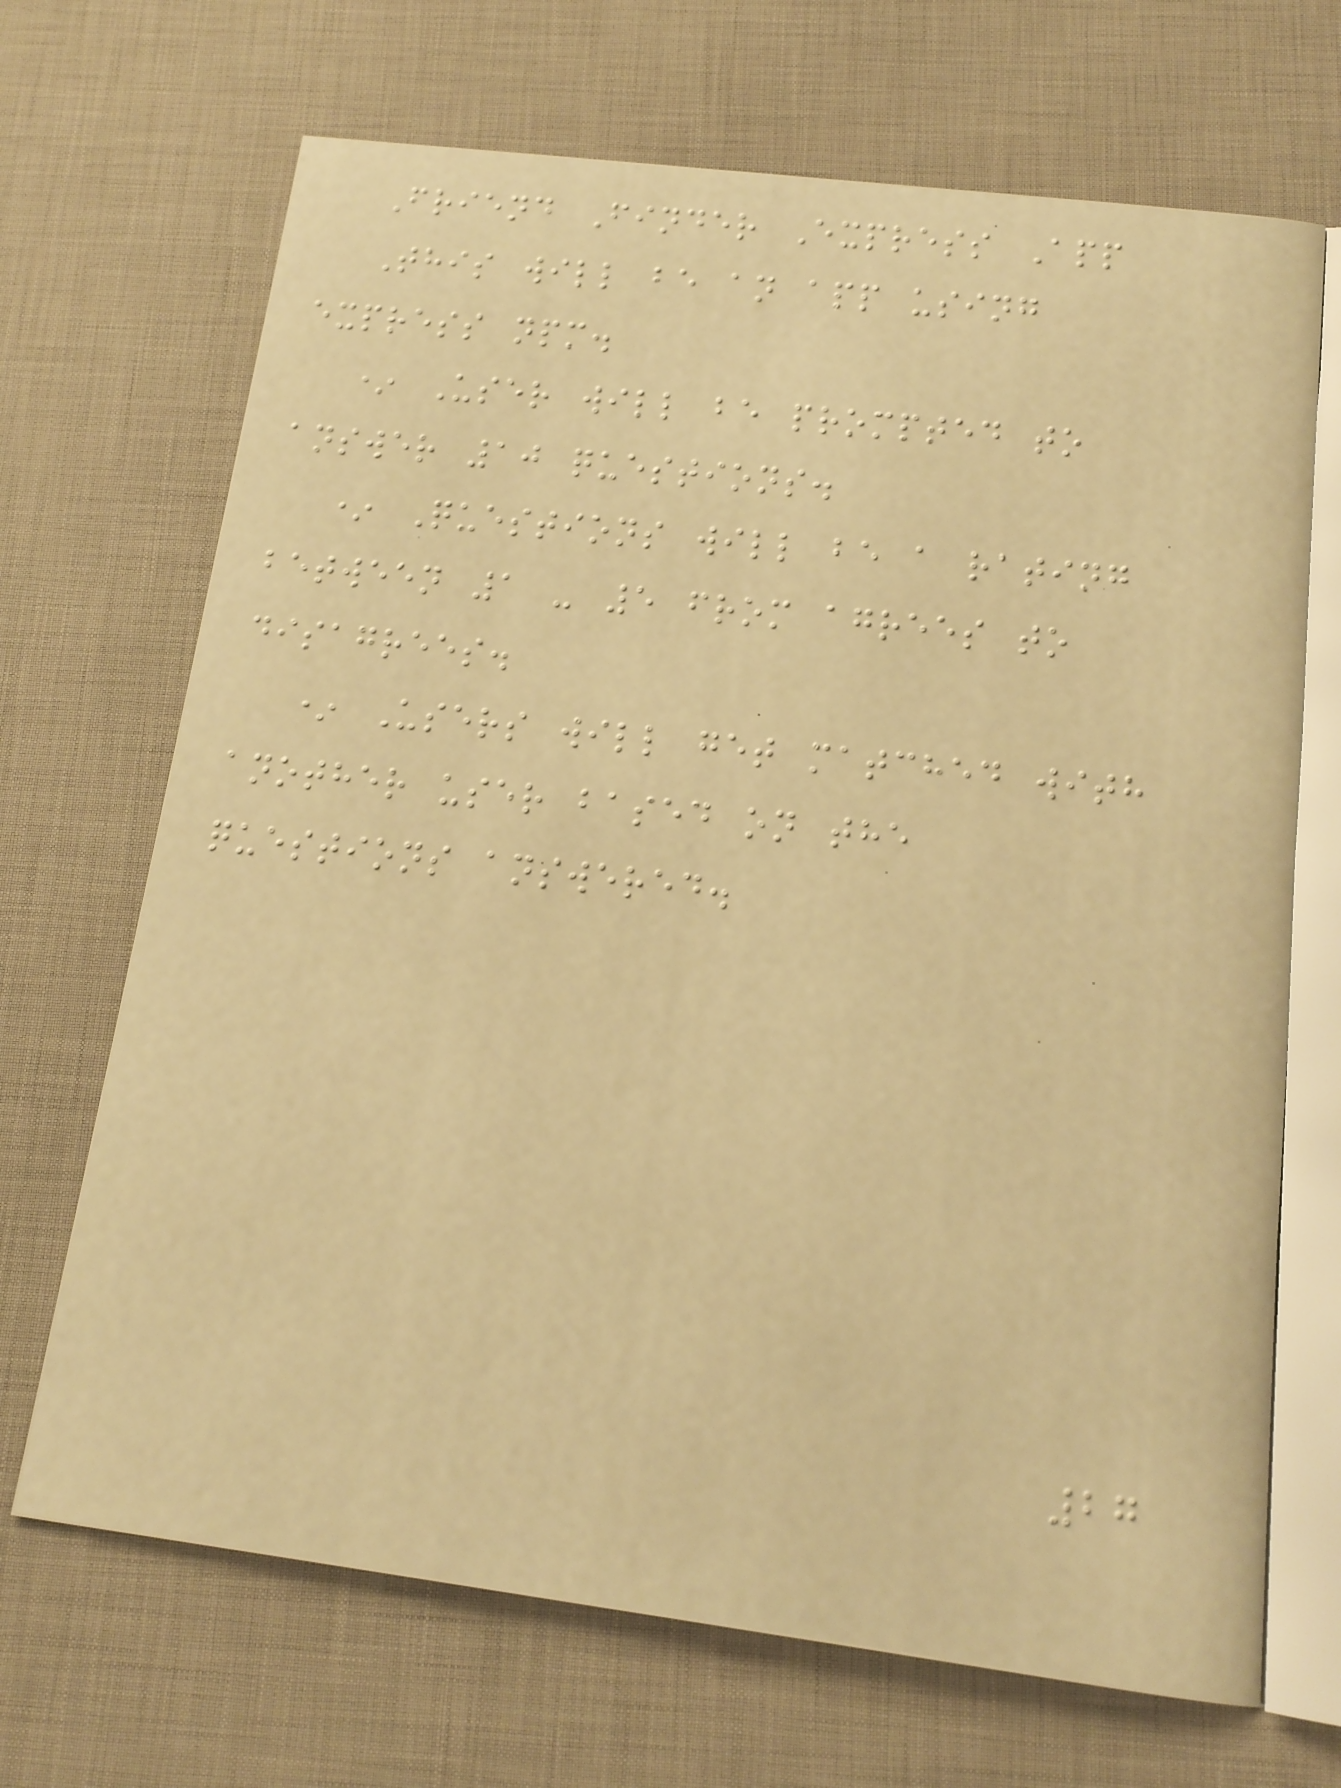Friend Finder Express App
This will be an app using
express npm.
* User will be prompted to
answer 10 questions.
* Questions will be a rating
between 1 - 5 from agrees to
disagrees.
* Users will get matched with
another user based on the
questions answered.
27
